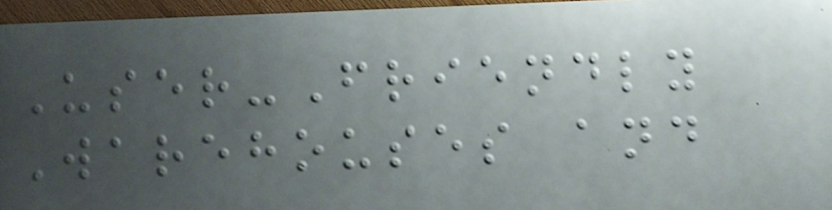User-Friendly
Warehouses and
